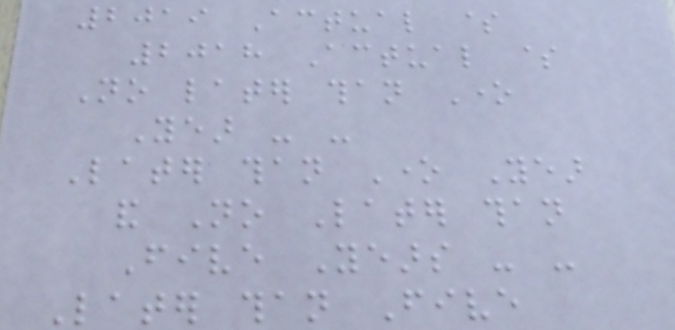2019 Actual $
2018 Actual $
No later than One
Year - -
Later than One Year
and No Later than
Five Years - -
Later than Five
